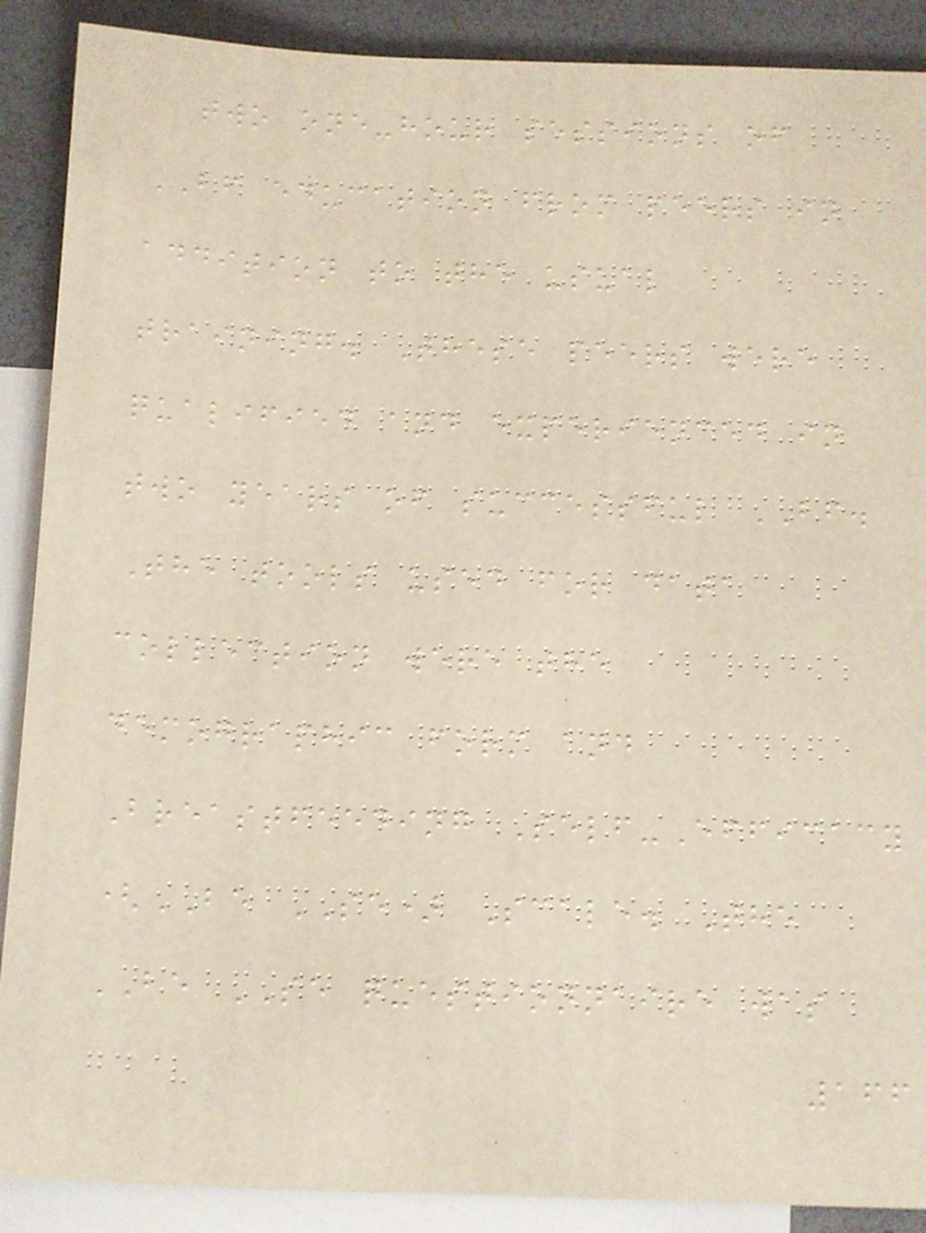two one-hour sessions of
BF education from peers in
addition to the usual
training. These peers were
qualified and experienced in
two years of successful BF.
The tools used for data
collection were the
demographic form and
Breastfeeding Self-Efficacy
(BE SE) Scale. The
BE SE questionnaire was
166
